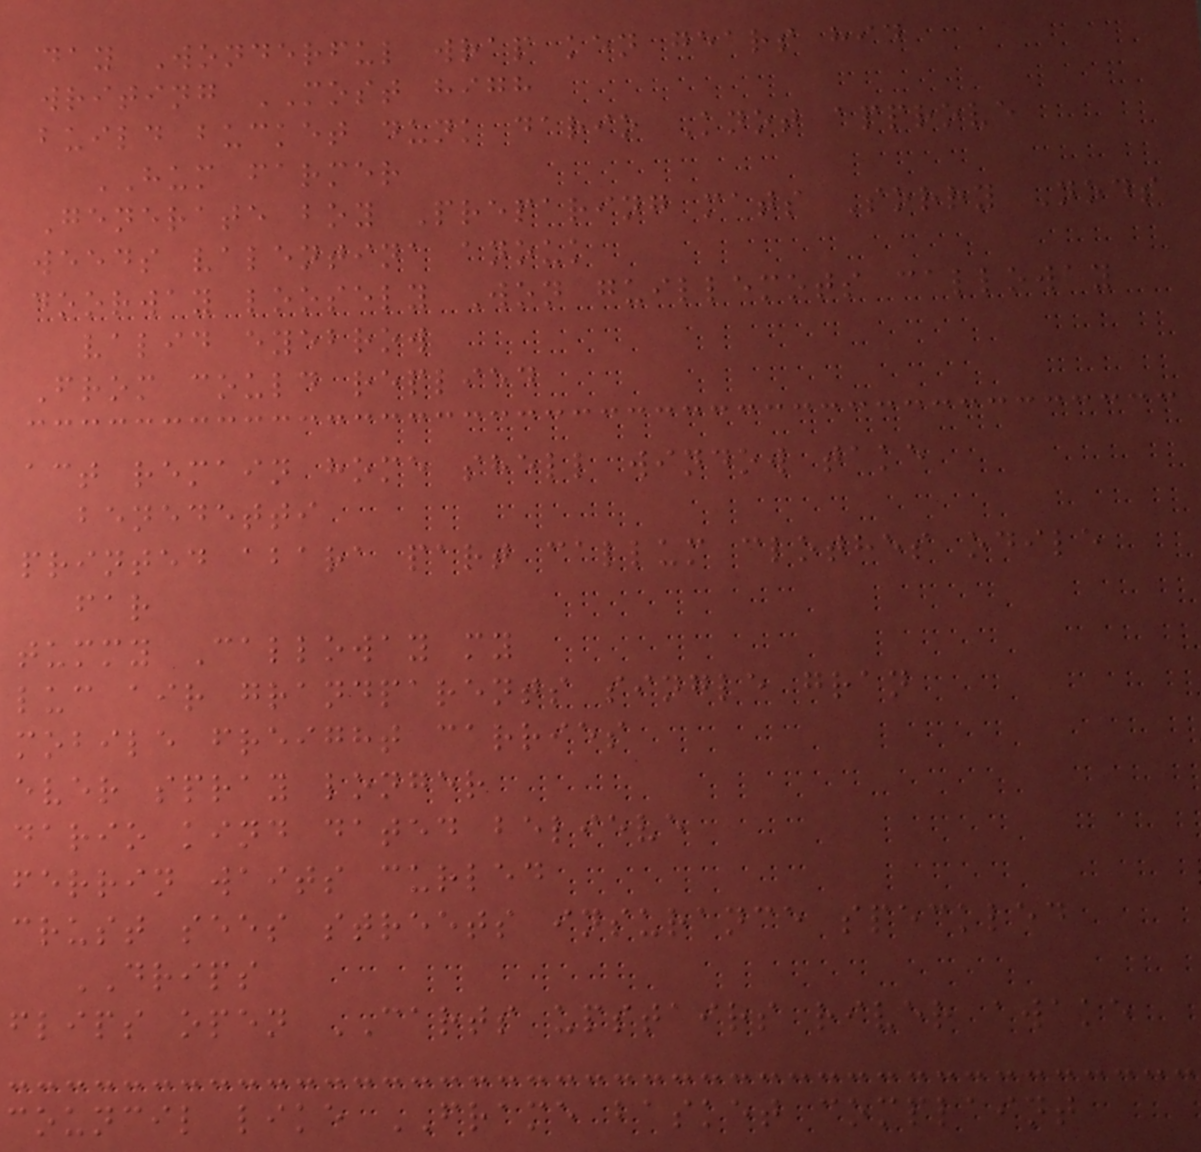day Wonderful wrap ken gears hid
writing MOST high
build bucket dunk dario Knot approve
HUM farmer
Generate boy Preparing mats Sorry Nods
weeds valentina anouk
doorway loosely Won guillemots calloway
valid eyebrow
From could replied
act remain home shell window take
benedetti
printed abara part callum clothes odile
far
tummy Calloway my
luc air grandparents single gran
mobile freight carries
ever spray longer
dario kind dated believe
ferrin waits curled
crust sees streets insurance speckled
DRIPS
flips open CARTS upstairs river awake
council like FRAME basket complaint
